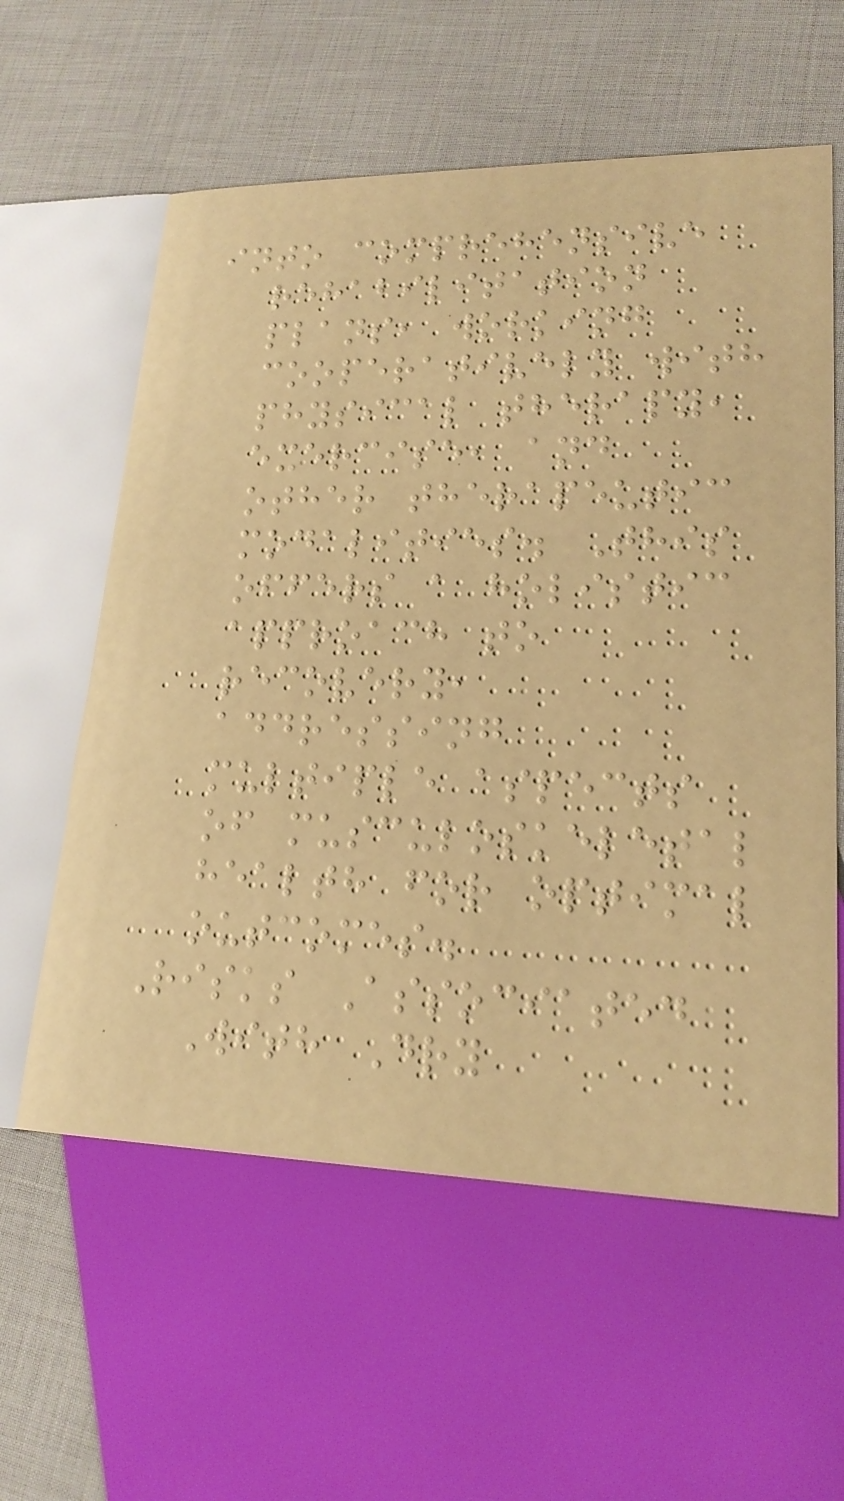into comprehensive
rehabilitation
plans, working
cooperatively with
physical therapy,
exercise, and
other therapeutic
modalities. This
offers a holistic
approach to
recovery,
addressing
multiple aspects
of musculoskeletal
health for optimal
outcomes.
Risks Associated
With Dry
